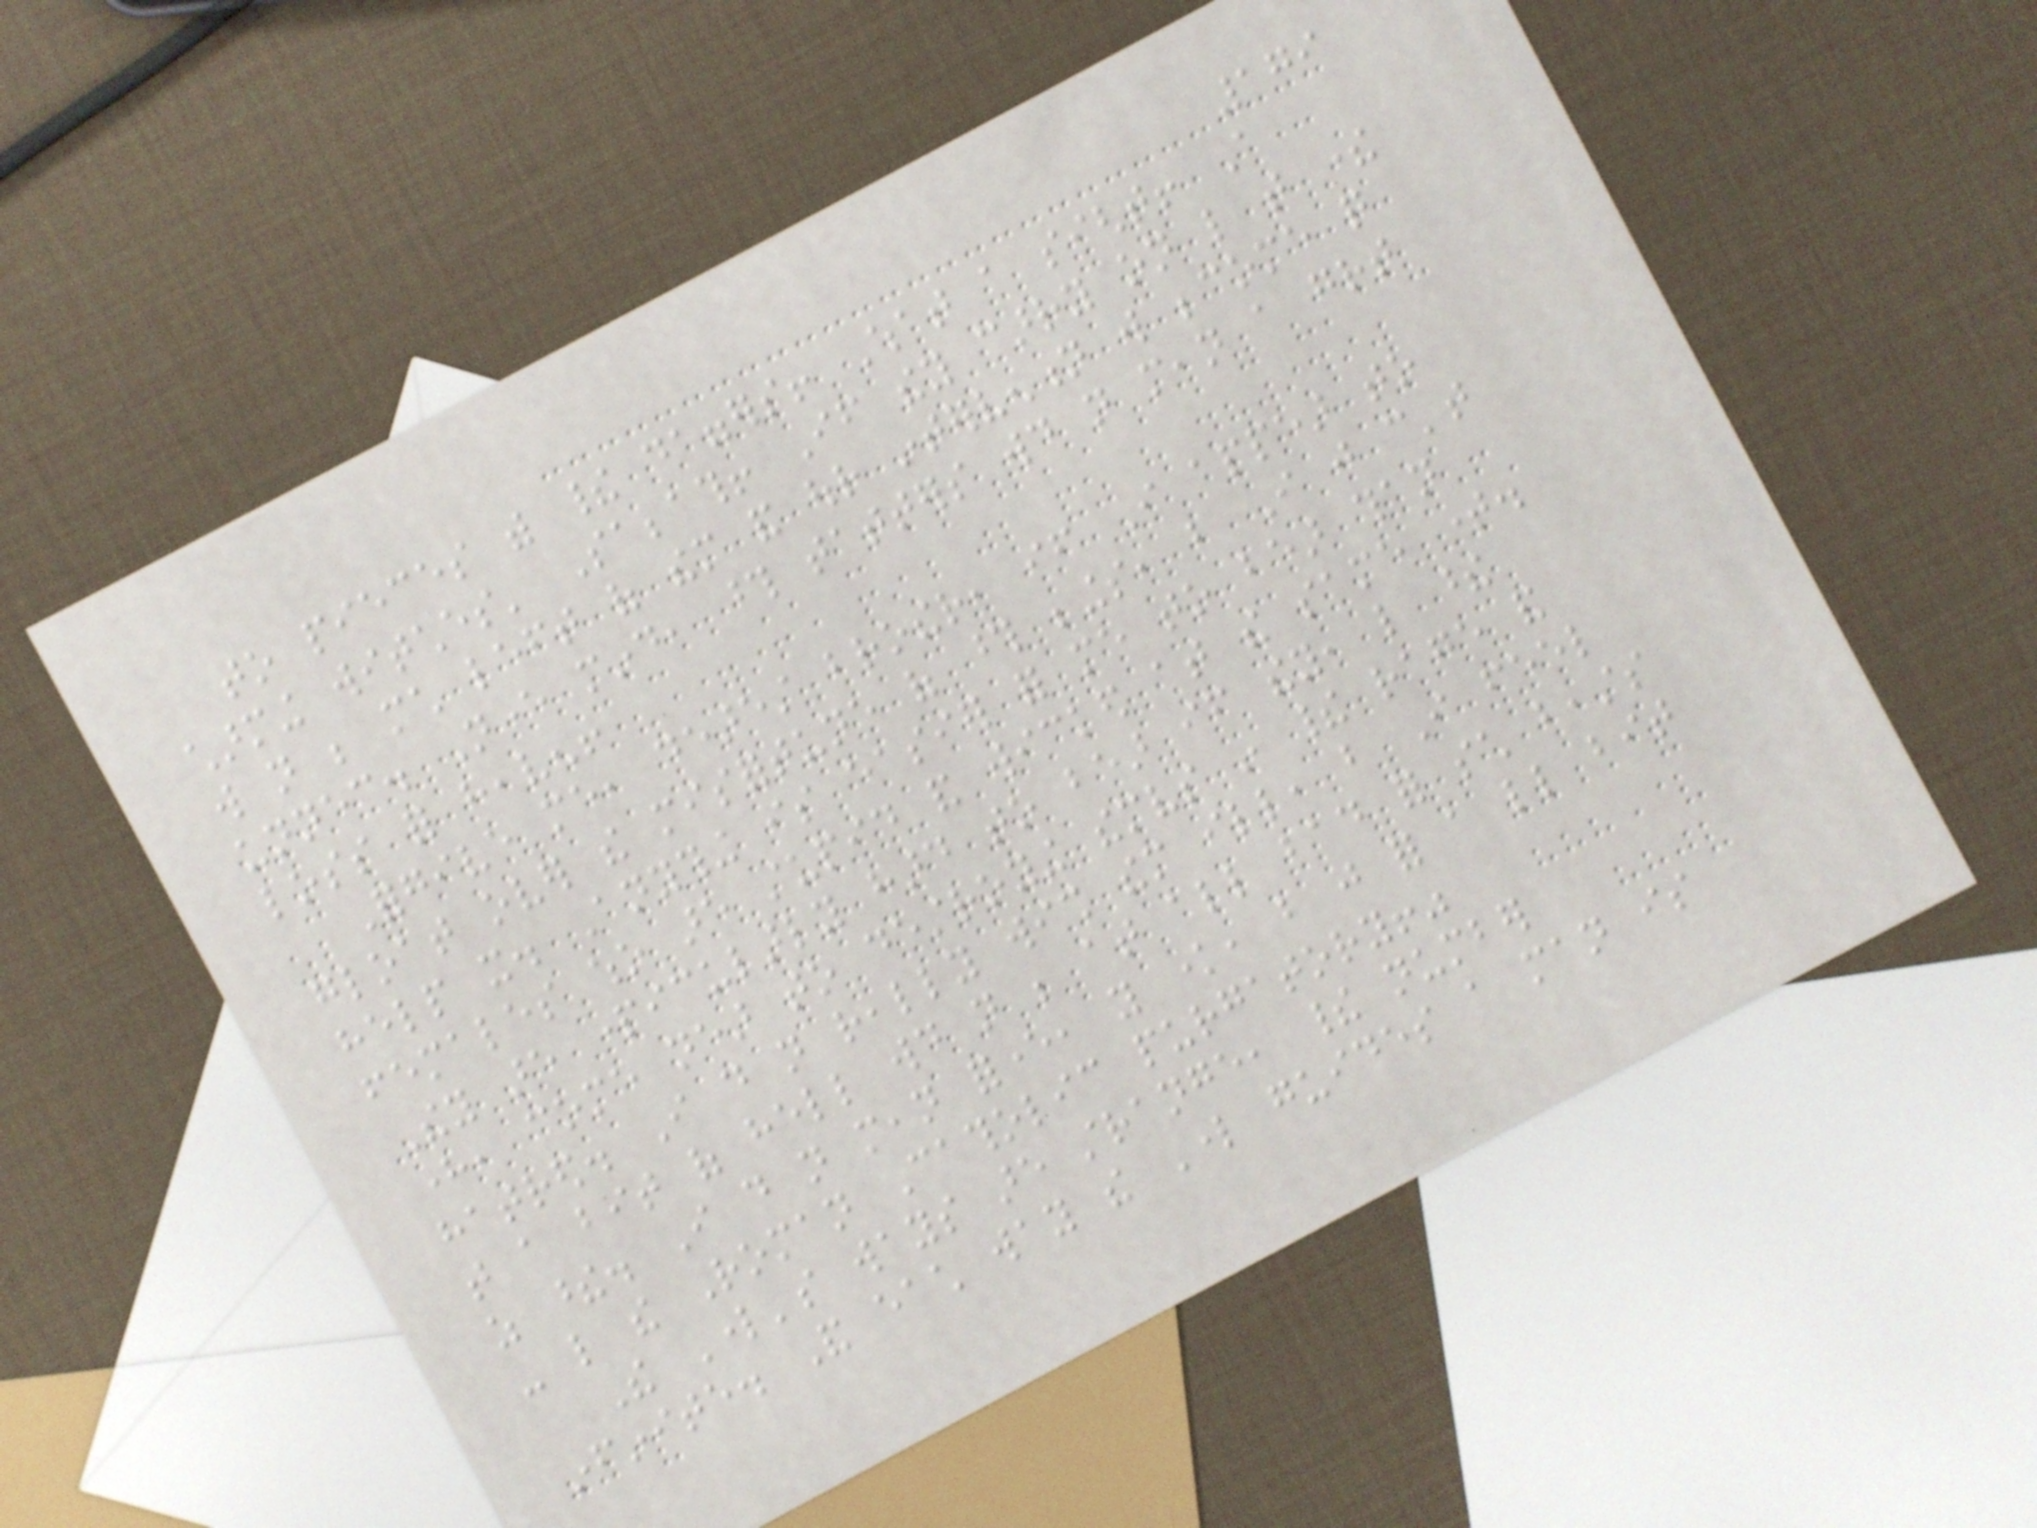179
to pieces with their daggers! What a sight! A
charming witches' Sabbath! If they carry on like that there
will not be much left of them and our intervention will become quite
unnecessary. Never mind, those tatters would not mean a great
loss for heaven!
Forgive me, dearest brother, if I appear to
gloat over the misfortune of those beings, but I just can't
help it. Anything is easier for me to bear than
females who are stupid and wicked at the same time.
They are particularly hard to bear if they, like these
here, come near to destroying themselves in their rage and
hatred. I do not really wish them ill, but I feel
that a bit of hell would not be at all bad for such beasts
as these. I do not mean forever, you know, but just for a little bit
- like the Roman Catholic purgatory!"
The Lord's ways are strange, their number
infinite. And each way the Lord guides a man is
